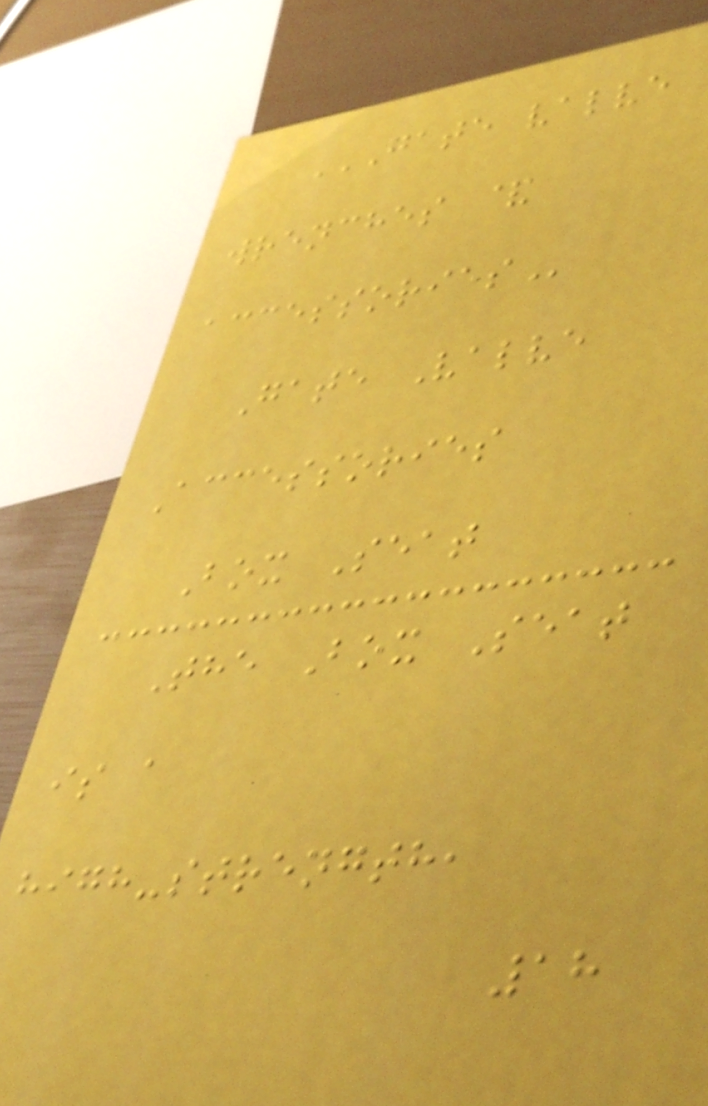GATE VALVE
WRENCHES &
ACCESSORIES
Gate Valve
Accessories
Box Seat
The Box Seat
is a
high-strength,
18
